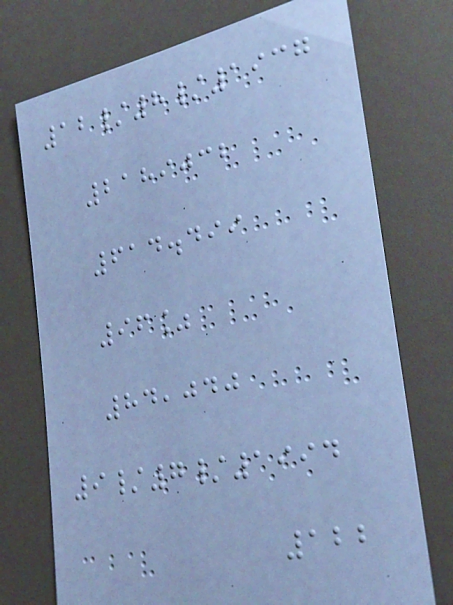12/8/1937
2189032
614.499
96%
84,040
9/7/1994
122
